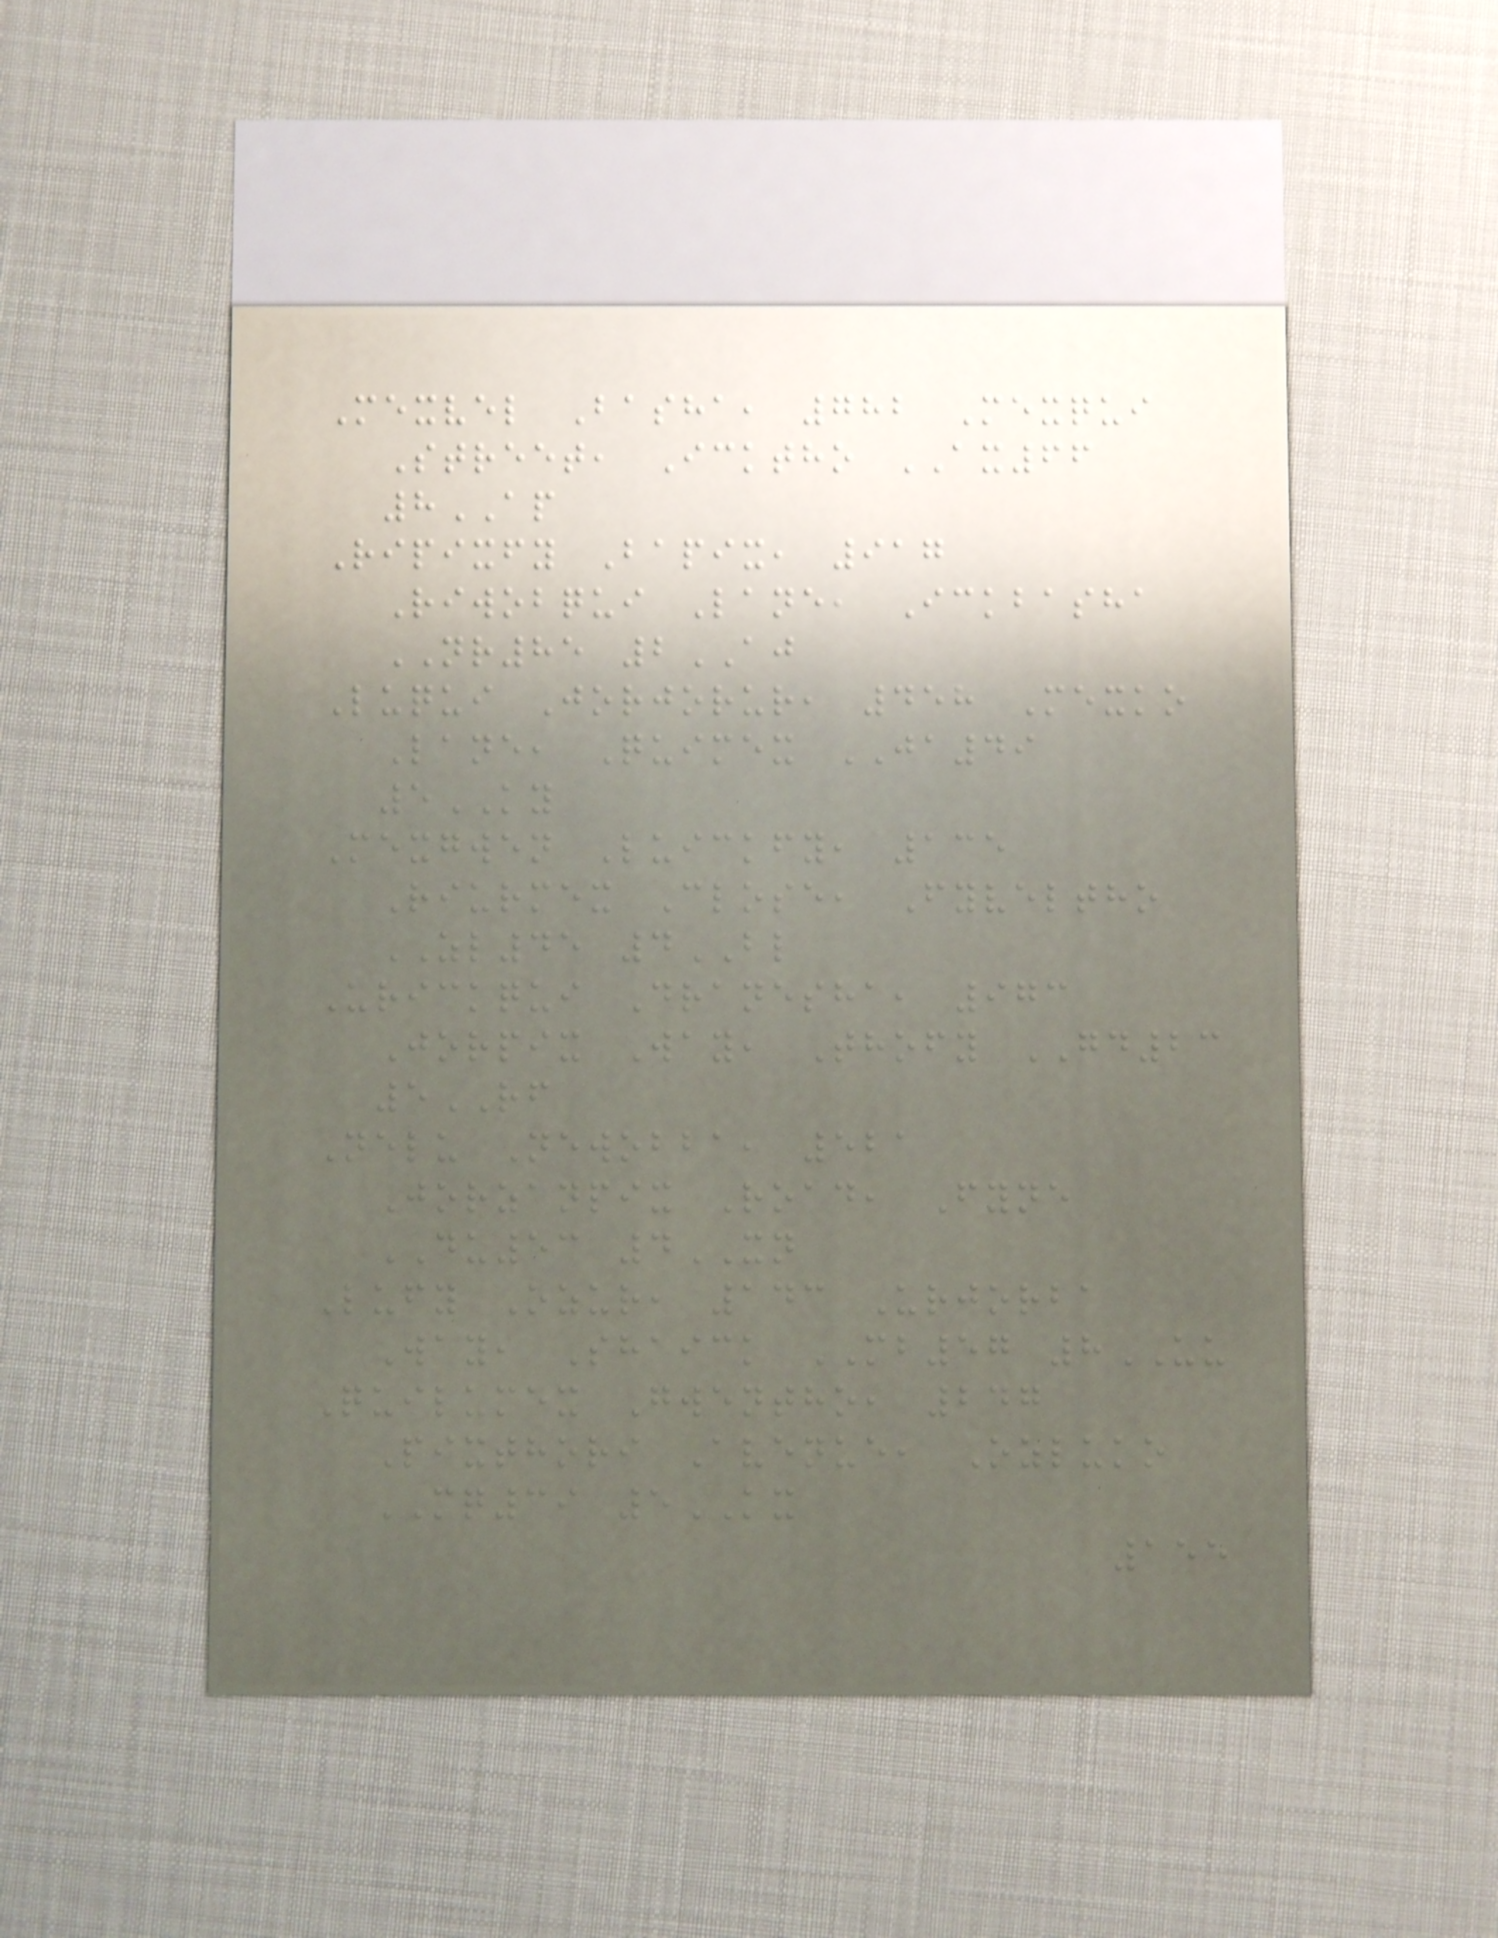Mexvel Basha, 782 Mexqui
Street, Icktho AX66
8AP
Ripixfy Bapix, 917
Riwobqui Lane, Ickbasha
NR85 2AJ
Luqui Jorjorur, 458 Mexko
Lane, Quimex JA49
5KY
Mexgwen Luickfy, 135
Riurmex Close, Fyveltho
ZL45 4BL
Urickqui Dranesha, 973
Jorpix Way, Thofy GD23
5RF
Nelu Newobba, 521
Jorzanpix Road, Fyne
DU53 4XN
Lufy Ozur, 143 Urjorba
Way, Shaick MB57 8UU
Quilumex Gwentho, 247
Pixthori Avenue, Ozluko
MQ39 5KX
155
